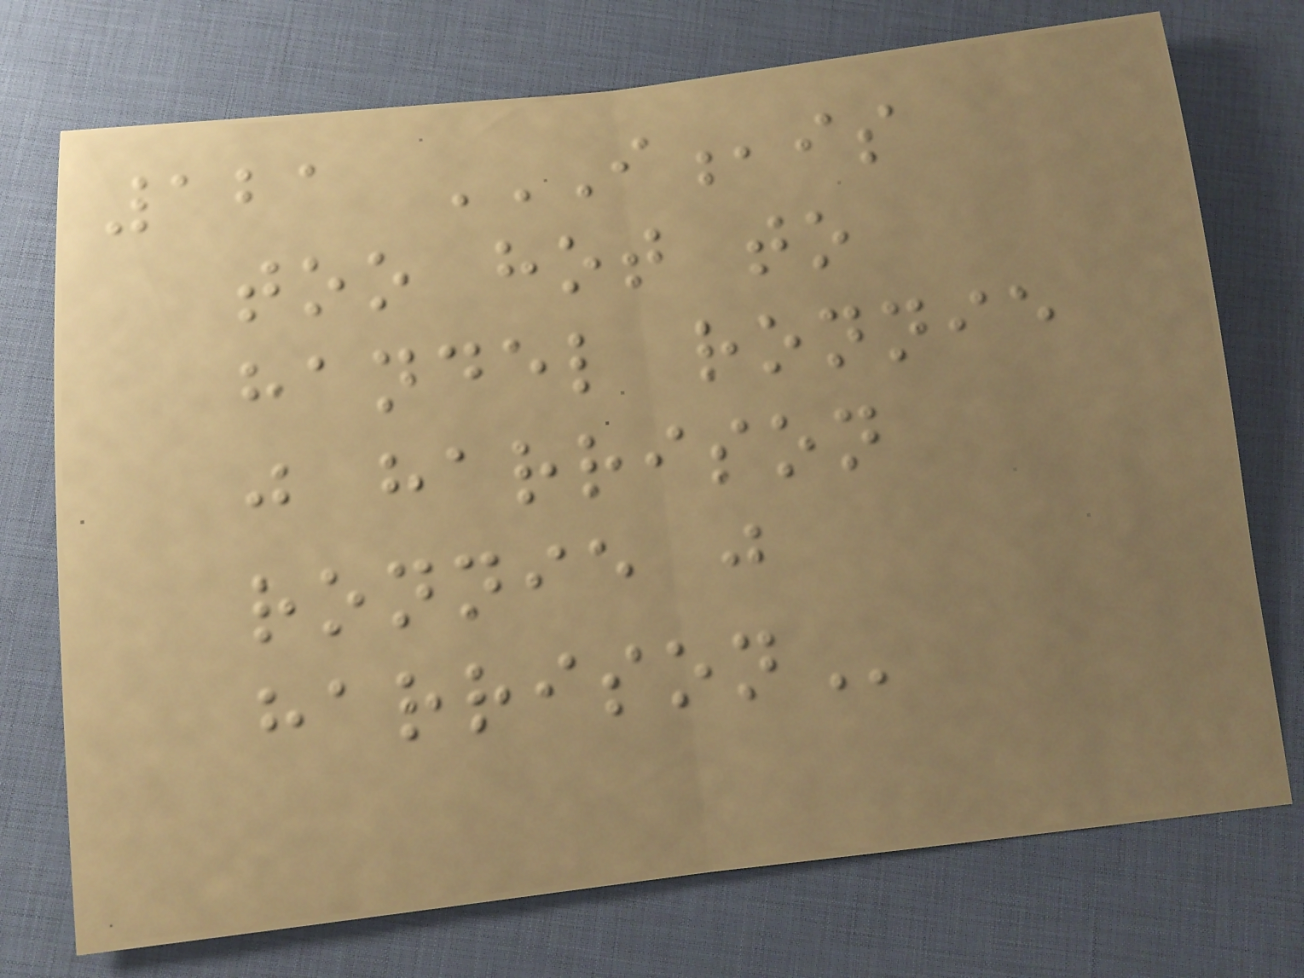121 I,IS
TOO HOT TO
HANDEL RONNIE
J HARRISON
RONNIE J
HARRISON
